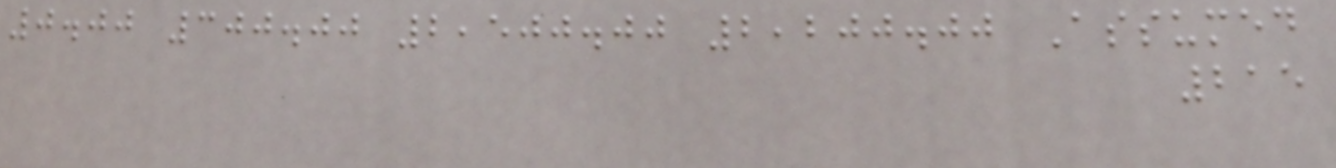0.00 300.00 2,500.00 2,200.00 Assumed
215
